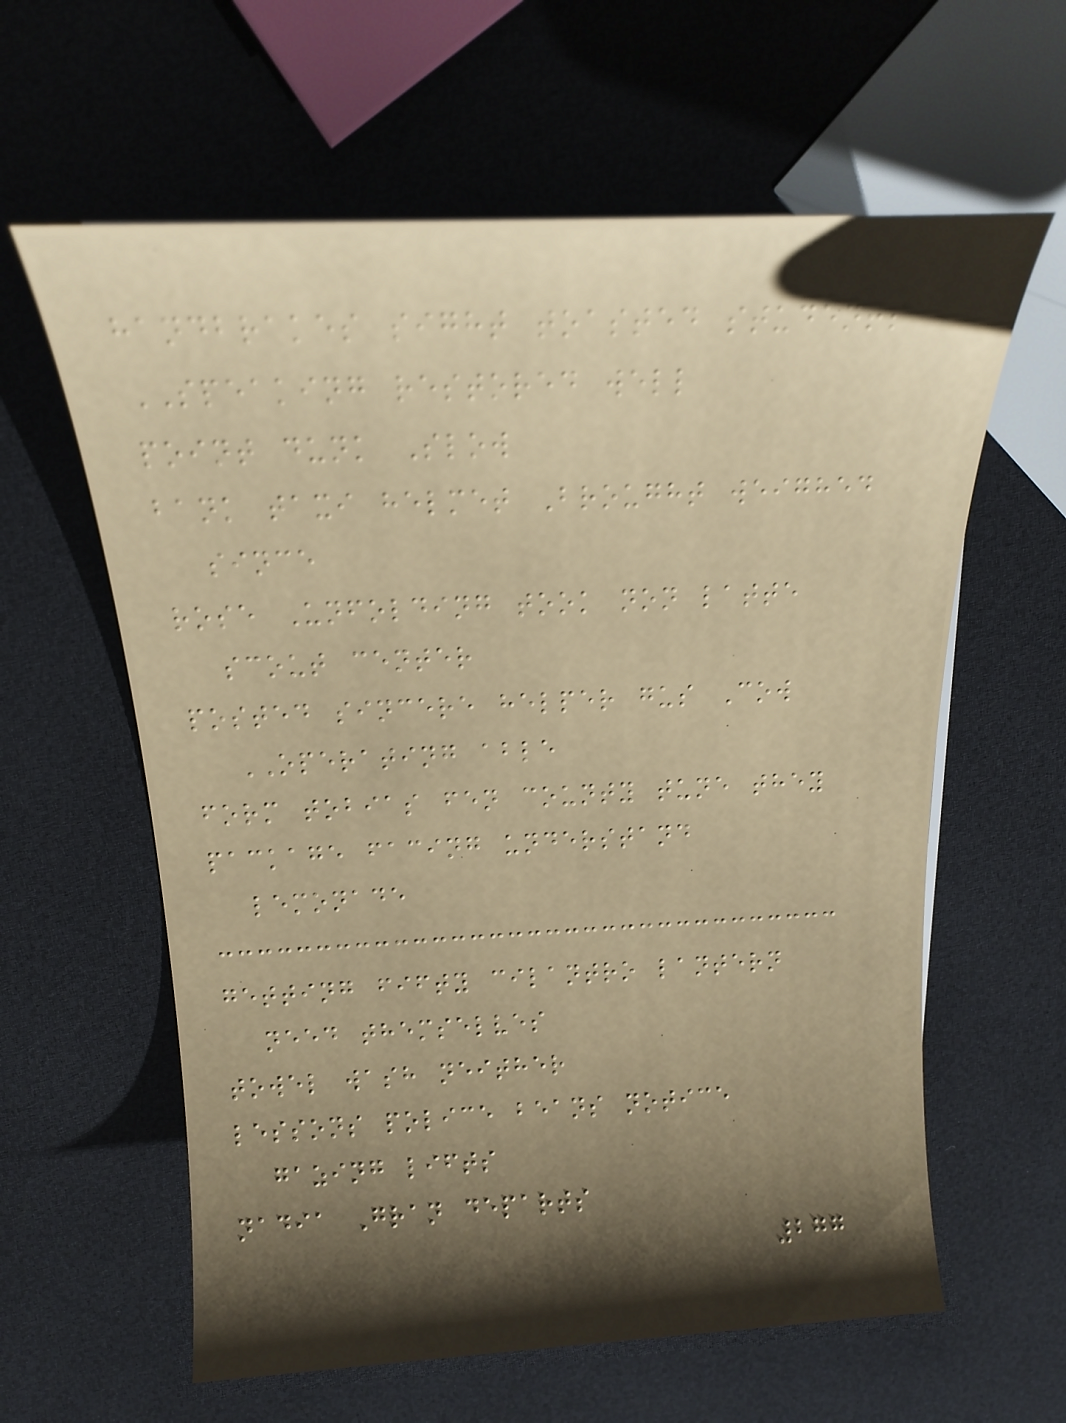handbrakes sight toasted students
SPEAKING restored well
point dunk Slow
bank taxi helmet Brought weighed
since
rose Unfolding took non latte
scout center
posted sincere helper gus Cow
OPERATING able
form tobias fen county tune they
package facing understand
lemonade
getting fifty cilantro lantern
need themselves
towel wash neither
lessons police beans notice
gazing lifts
nadia Gran departs
277
